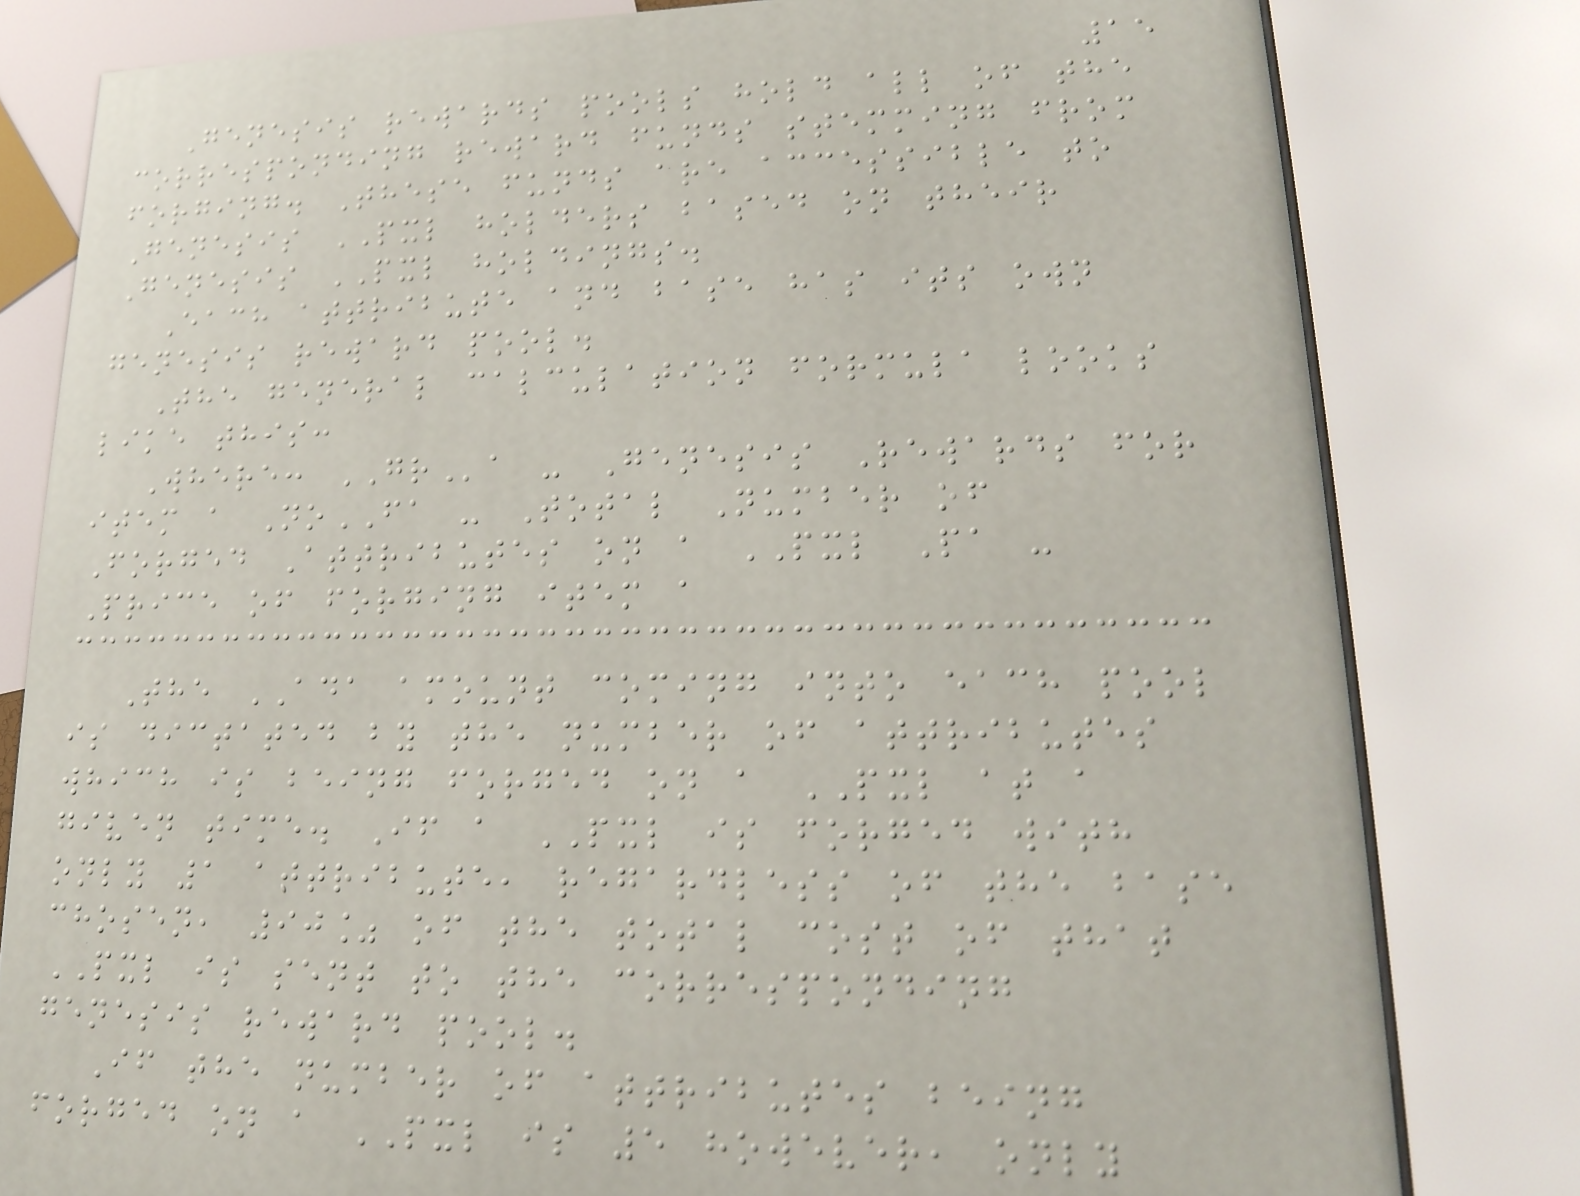15
Genesis rewards pools hold all of the
corresponding reward funds stemming from
forging. These funds are accessible to
Genesis PXL holders based on their
Genesis PXL holdings.
Each attribute and base has its own
genesis reward pool.
The general calculation formula looks
like this:
Where: GRa - Genesis Rewards for
item a NoFA - Total Number of
Forged Attributes on a PXL Pa -
Price of forging item a
The ADA amount coming into each pool
is dictated by the number of attributes
which is being forged on a PXL at a
given time. If a PXL is forged with
only 1 attribute, regardless of the base
chosen, 90% of the total cost of that
PXL is sent to the corresponding
genesis reward pool.
If the number of attributes being
forged on a PXL is 5 however, only
